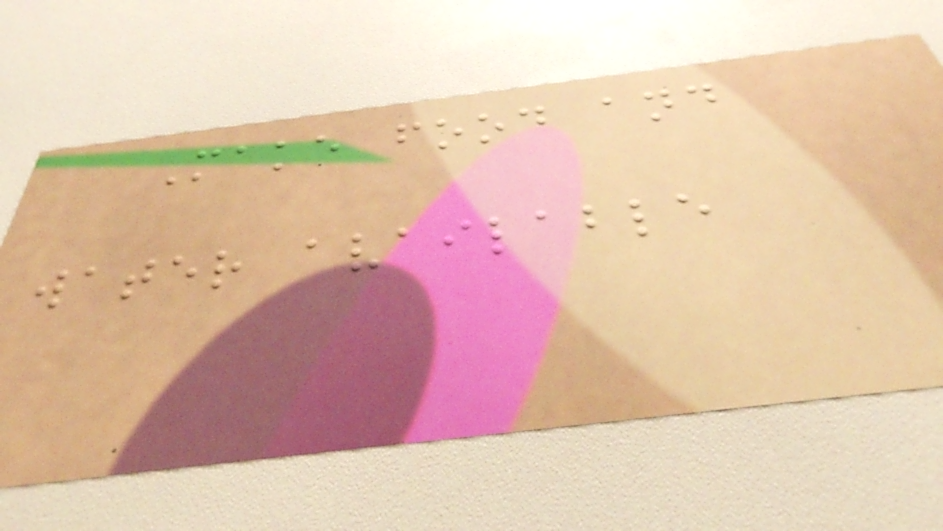Make food and
water available
